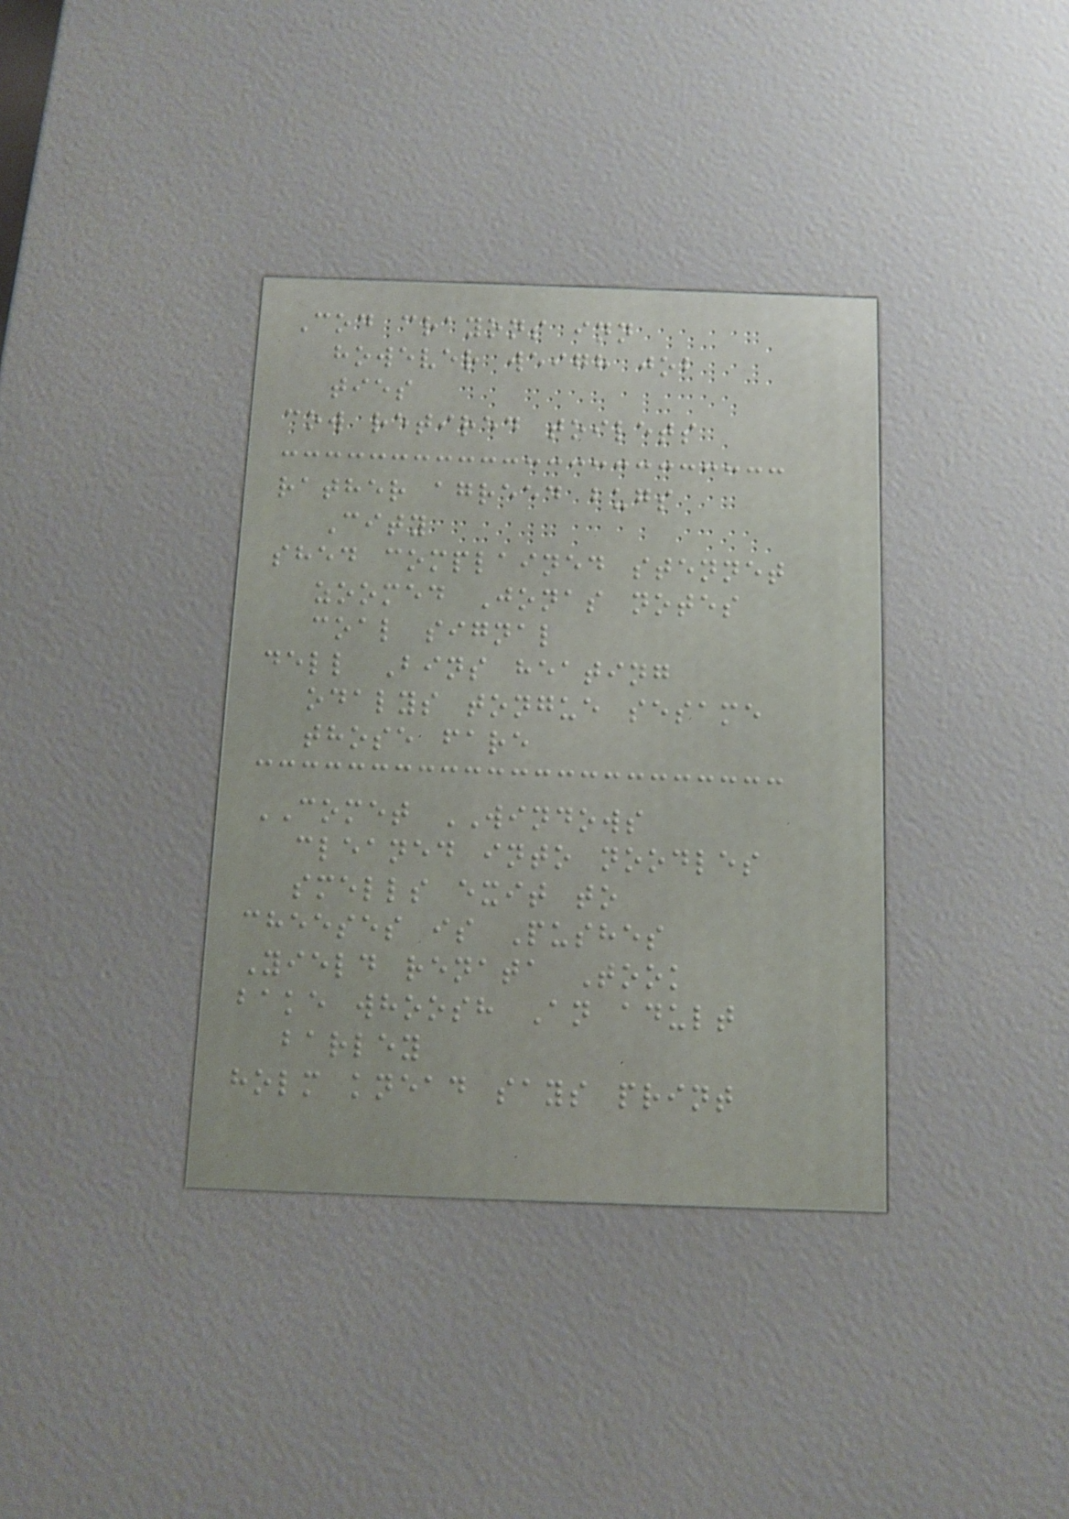Cod crayons inn
however weigh job
ties
cow retired toilets
rather agreed bugs
City
shed complained stennet
zoomed Jonas notes
coal signal
dell Bins heating
odalys tongue sesame
those fare
COMET WINDOWS
cleaned into noodles
smells exit to
cheeses is Pushes
Yield renata Took
bake whoosh An adult
barley
holm knead says print
